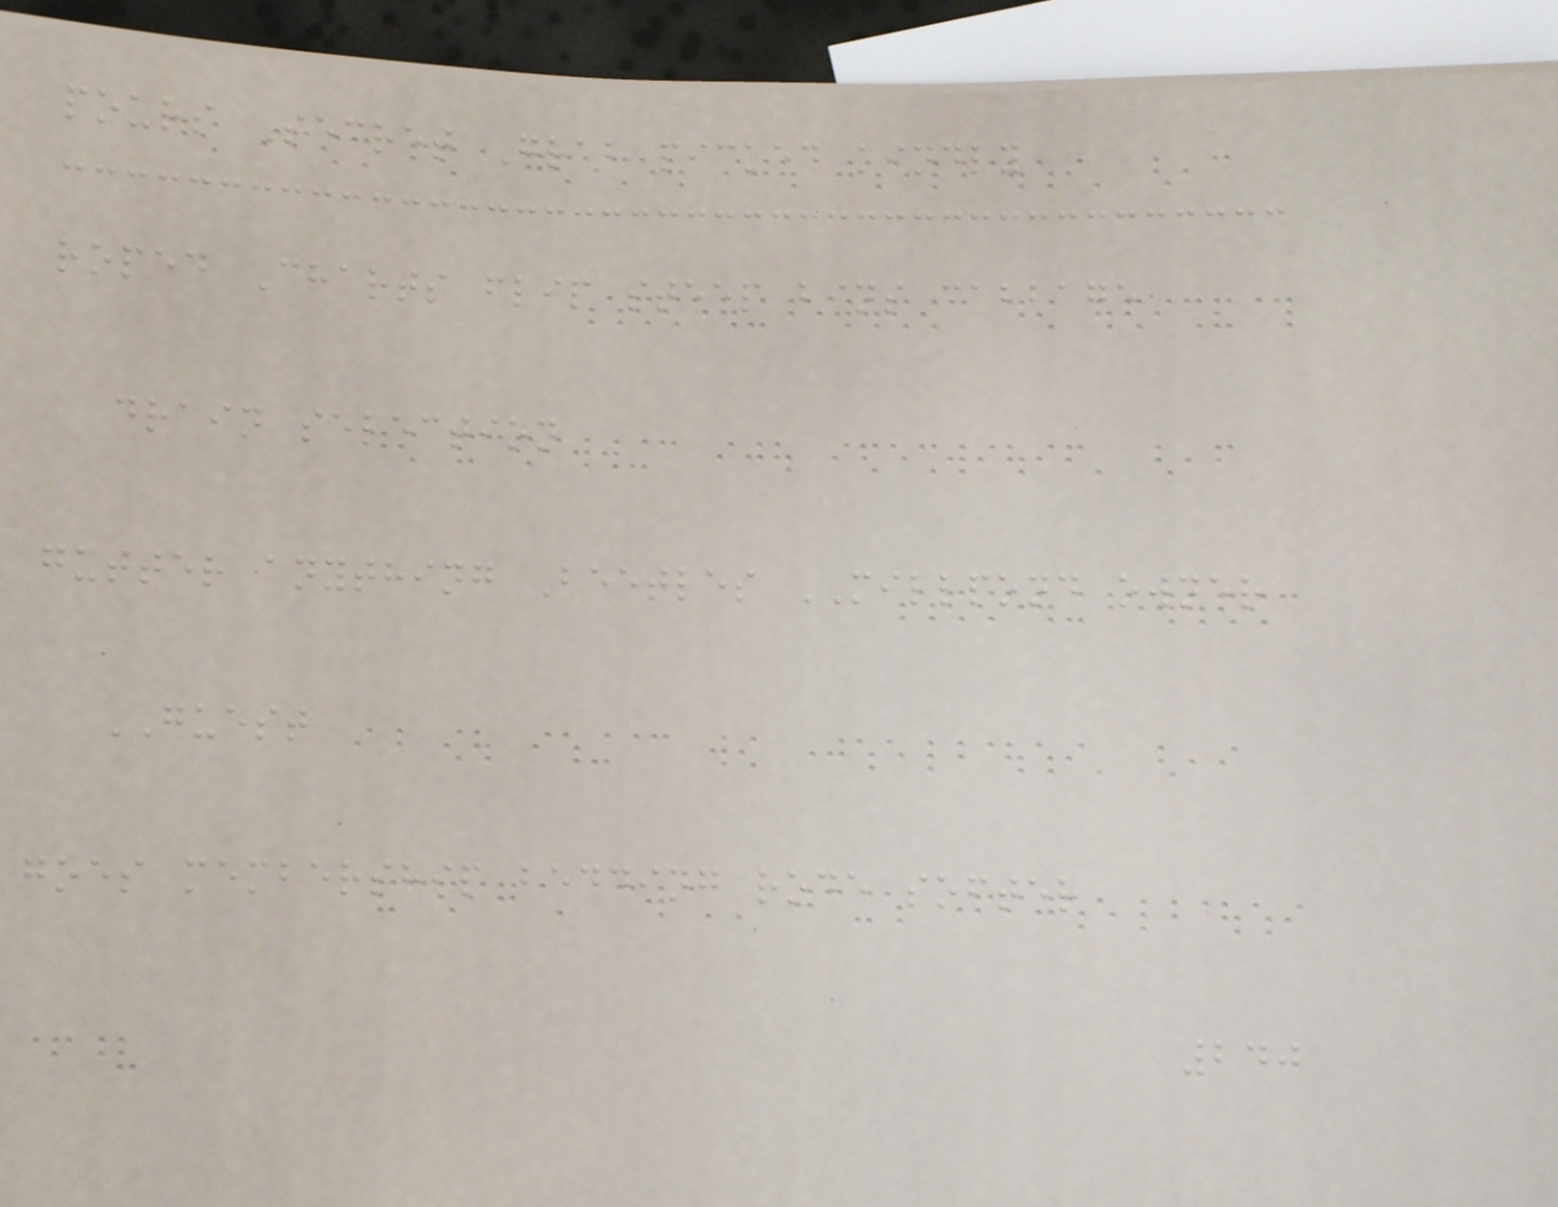pours Secret Grab picked kindly
roped Charts flip steep bins cabbage
drain selection
gutter anything Beetles MILLPOND owner
GUEST
goes membership bedding rode softer
240
